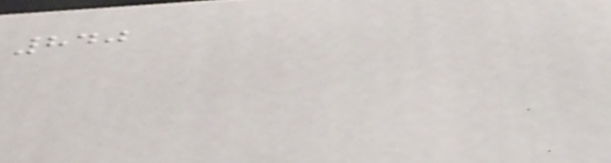840
